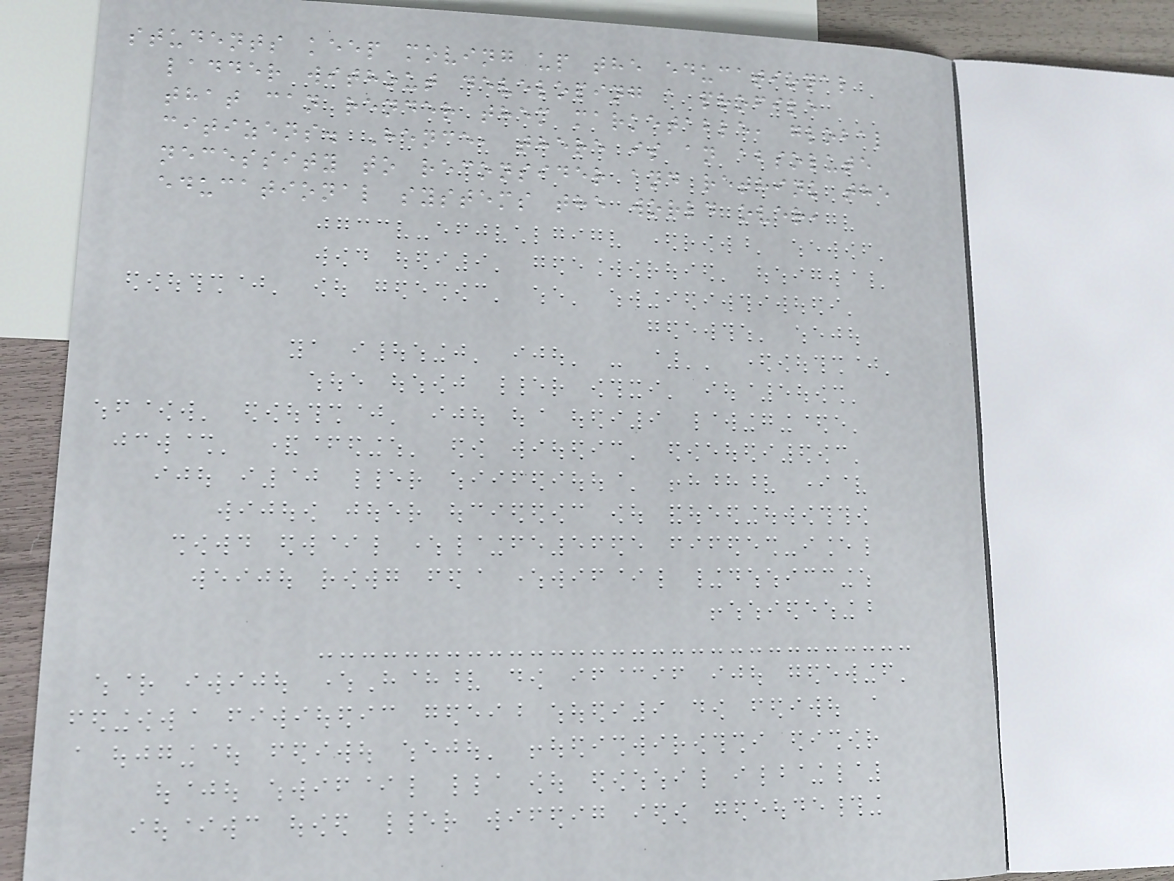students keep moving up the educational
ladder without developing a profile
that can render them marketable, global
citizens. Hence, there is an absolute
necessity to reconsider and rethink the
educational systems the world over,
